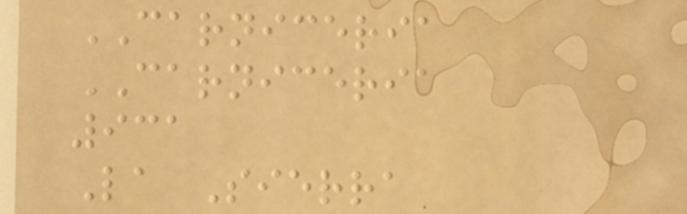CARNICERIA
CARNICERIA
931
La Sierra
